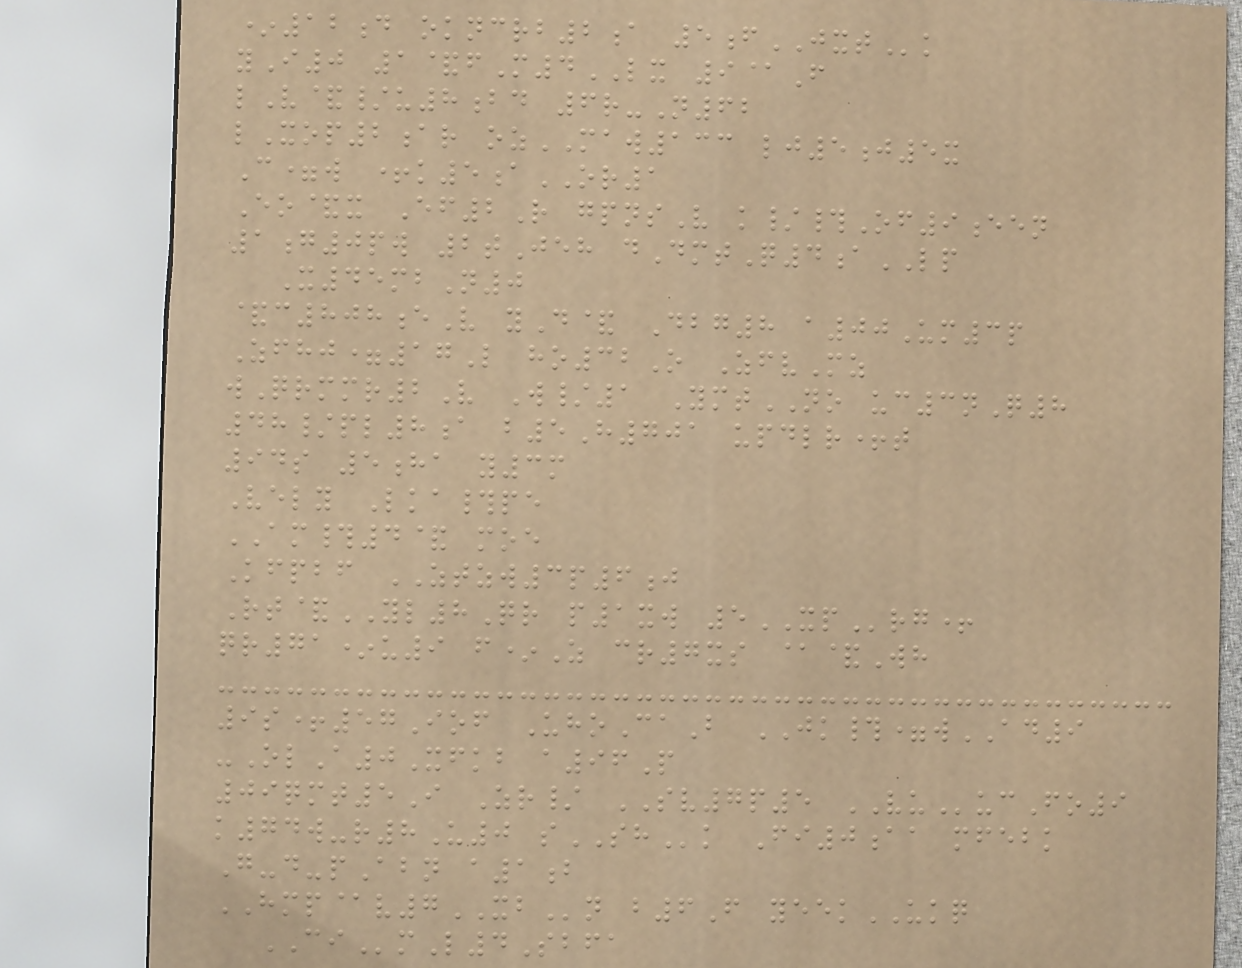*12d okncrb2a 5fJXTk
yI0 1&fM4LX 9@F
lV&/u8bd 6r-N62
lXop2ar ozMAW133 lj5j5x
C=w +k5aOR1
Eo&x Ef2R gpnsV k/#Of9een
1g0pw 2tJeh dDmtQ4aLP
X45mbN0
&c808eV yD& Dbg8 a00Um3p
Zfhj=17L ho32O ZfvMz
wQrmmr2V W/1 YmtNO uc3nQ8
48/pl8a b5H701 updlr+t
94s 5ha y3m
Vely Lka#pe
AM#4& moe
Kfpbf ZTZW3p6j
Rt&YL8Qr p1xw 5XPrg+
qr71*u9 f*Z cr7xs @&Wh
9s+57Iof UhoCaB JK#=wAD9
-OlA0Xfkb a96P
09qmt5I Zr/ SV7p5 VUucFo9
k74w-r8U0 sSHk Fi0aa mfebk
G-d-pAbn a1b
HMP@v7XBn b6F yeekUKQ
CImL4Sbfa
